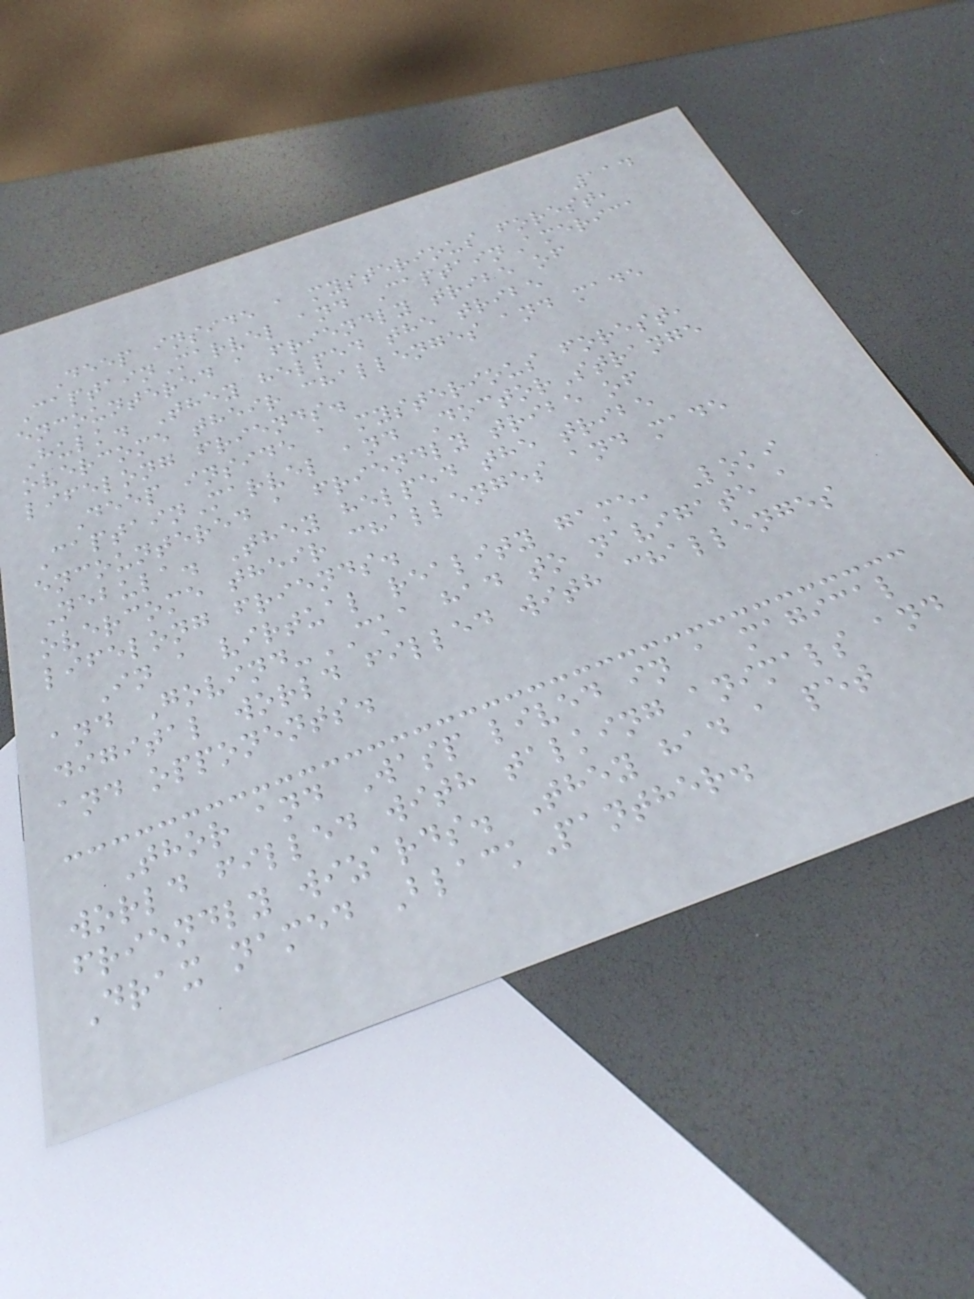114
Deep inside a mysterious forest,
CaptainMarvel and CaptainAmerica
encountered a friendly tribe of
Hulk. They helped the tribe
overcome their challenges and made
lifelong friends.
Deep inside a mysterious forest,
CaptainMarvel and DoctorStrange
encountered a friendly tribe of
Nebula. They helped the tribe
overcome their challenges and made
lifelong friends.
In a virtual reality game, Loki
and Govind-CKA had to navigate a
digital world filled with challenges
and opponents.
Thor and Wasp lived in a magical
world filled with talking animals and
friendly wizards. They had a pet
Drax named BlackPanther.
